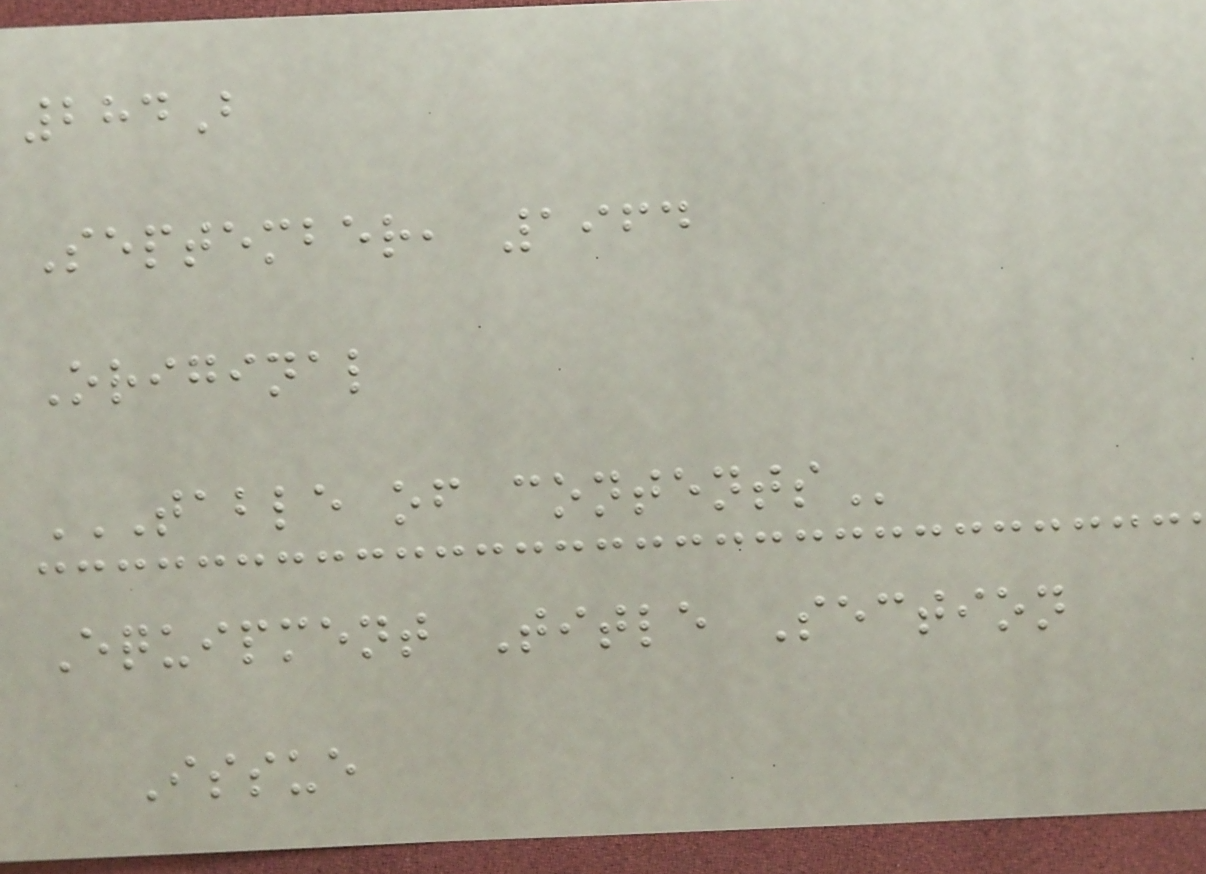284B
September, 1964
Original
TABLE OF CONTENTS
Equipment Title Section
Issue
